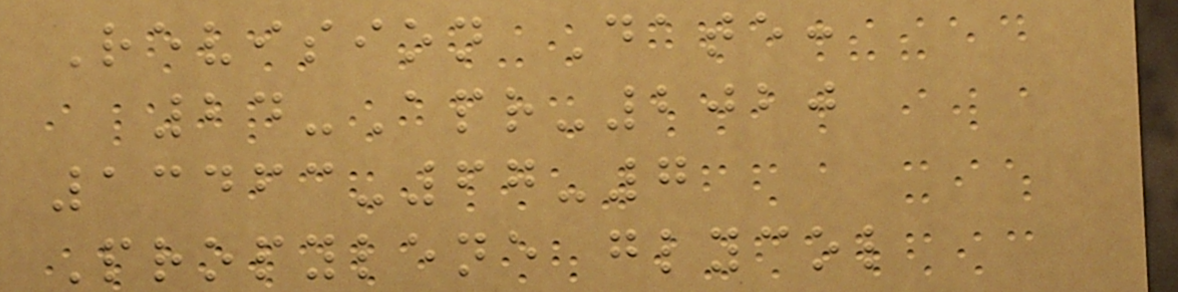Revision Date:
24-Apr-2020
13463-67-7
Propylene glycol
